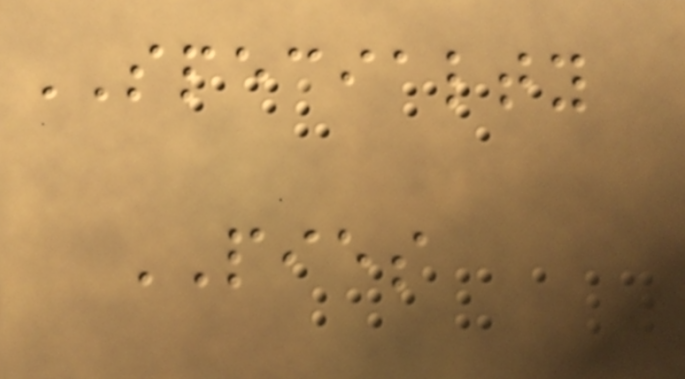SPECIALTY
PIES
